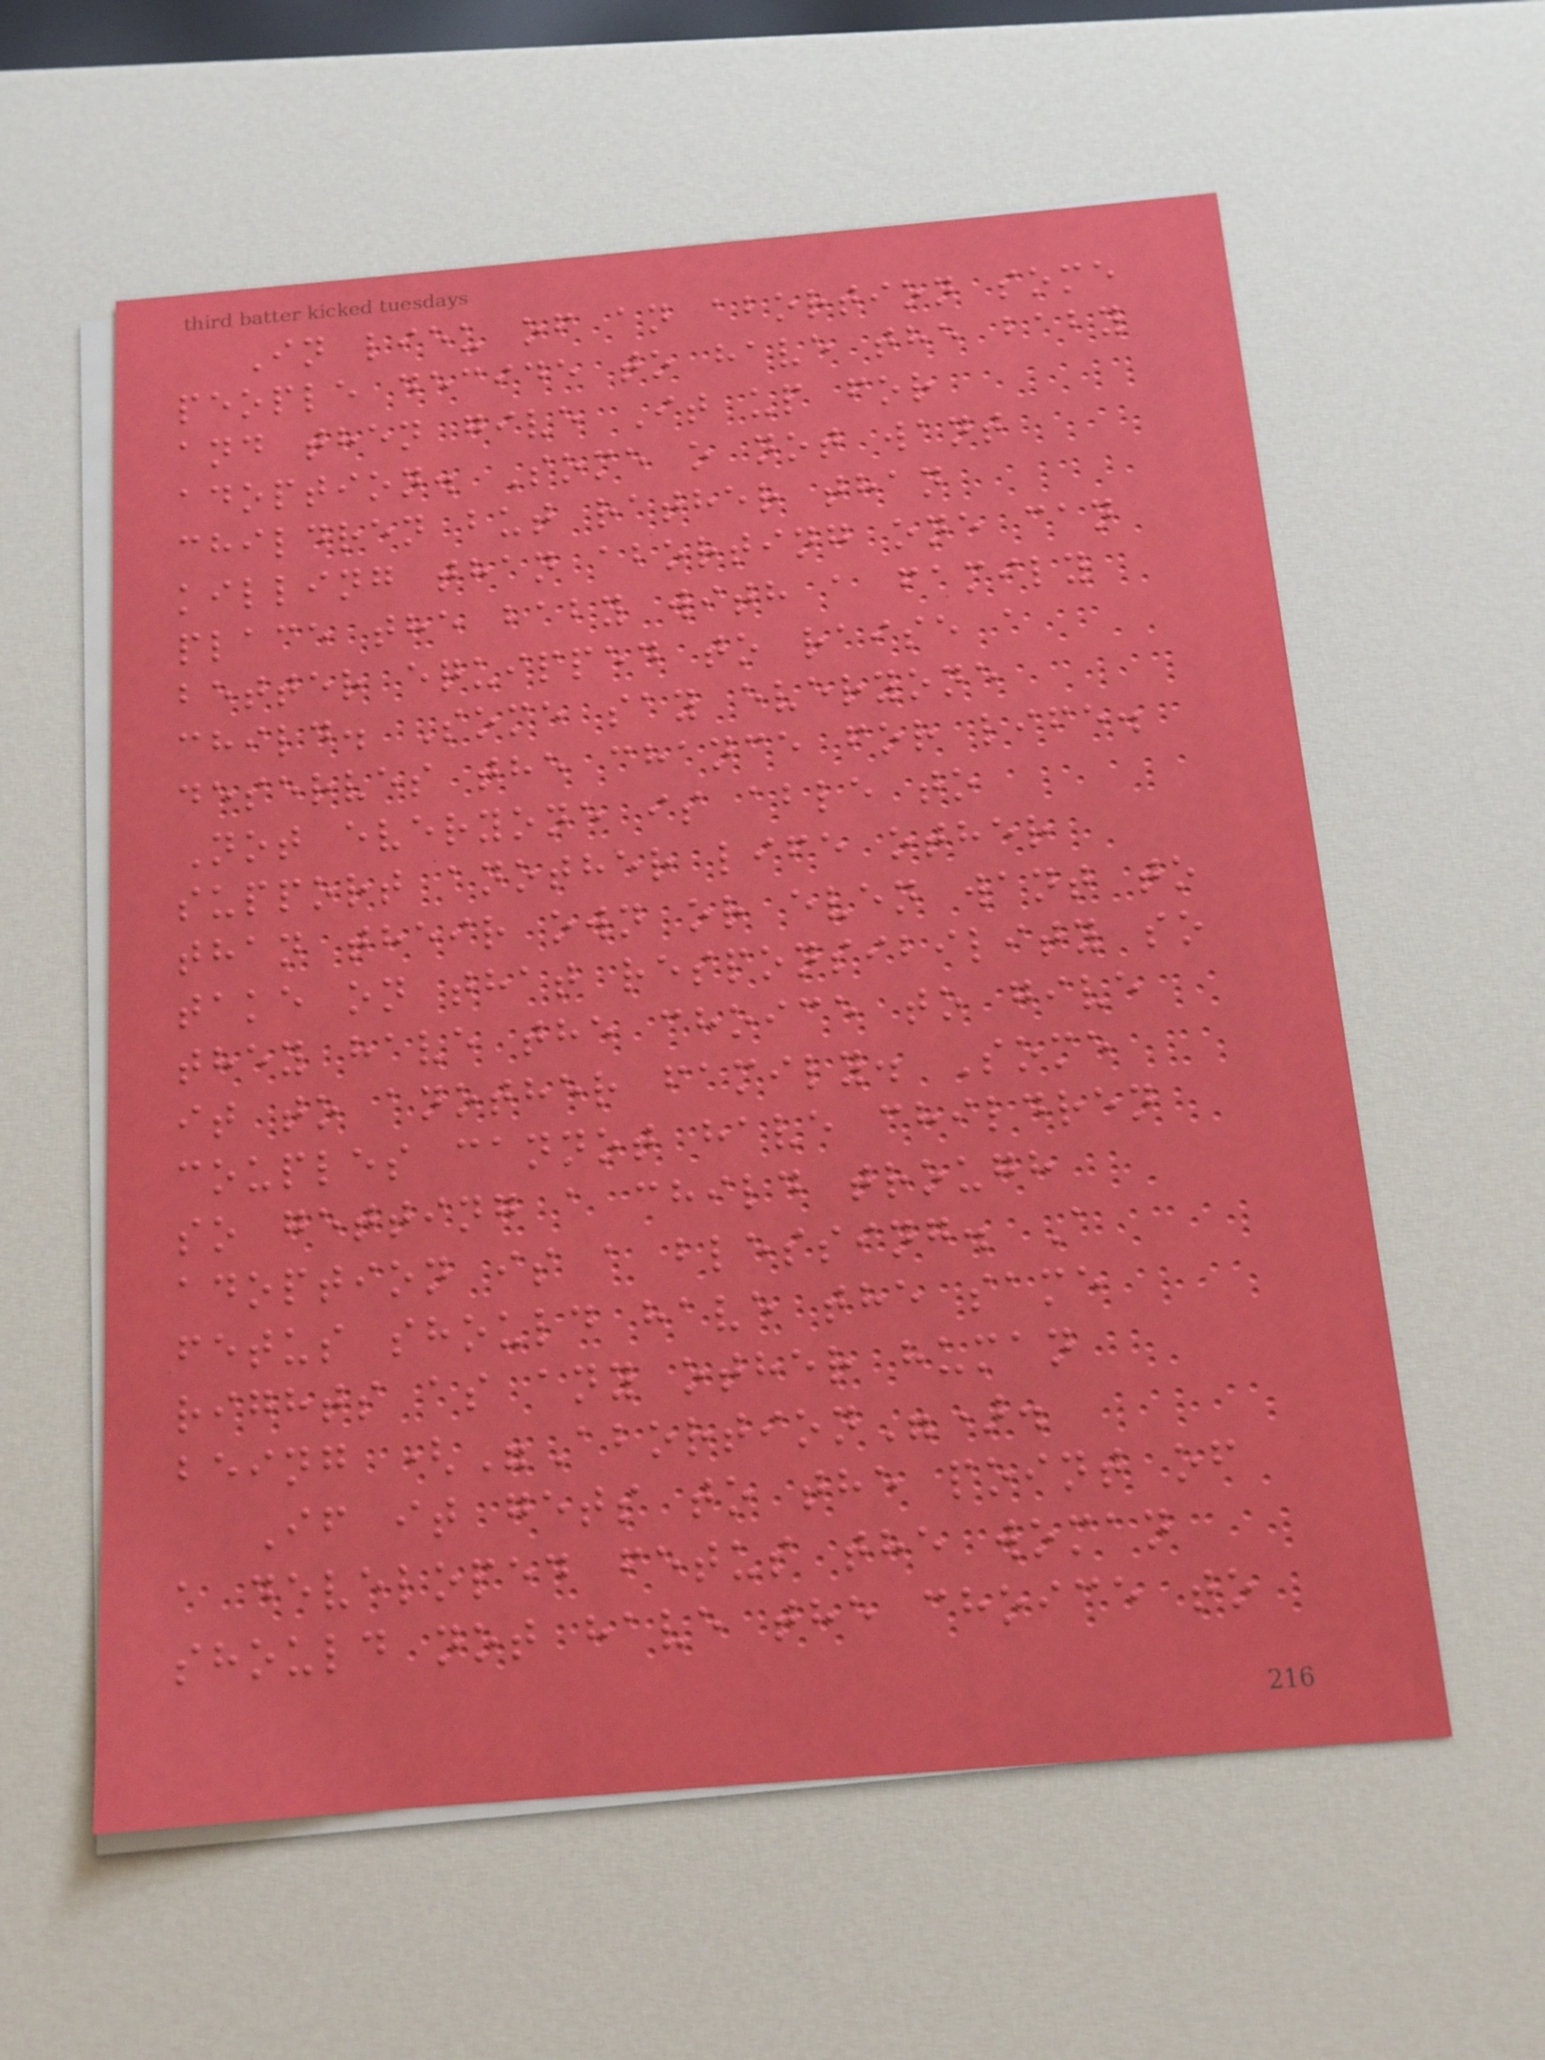In lieu of an abortion some
people decide to have the baby
and then give It up for
adoption. Some o not want
children but rather than
killing than aborting one can
place the baby with a family
better equipped to raise a
child. Some say everyone
deserves the chance for life.
Not everyone is able to
support another life other
than their own or even want to
take on that responsibility so
they have the choice to give
it to another family. Some
couples cannot have children
so getting a child trough
adoption is a blessing. A
fetus should have the same
rights as any other human
being ("Abortion").
If it gets to the point of
a developed fetus the woman
should not have the choice to
